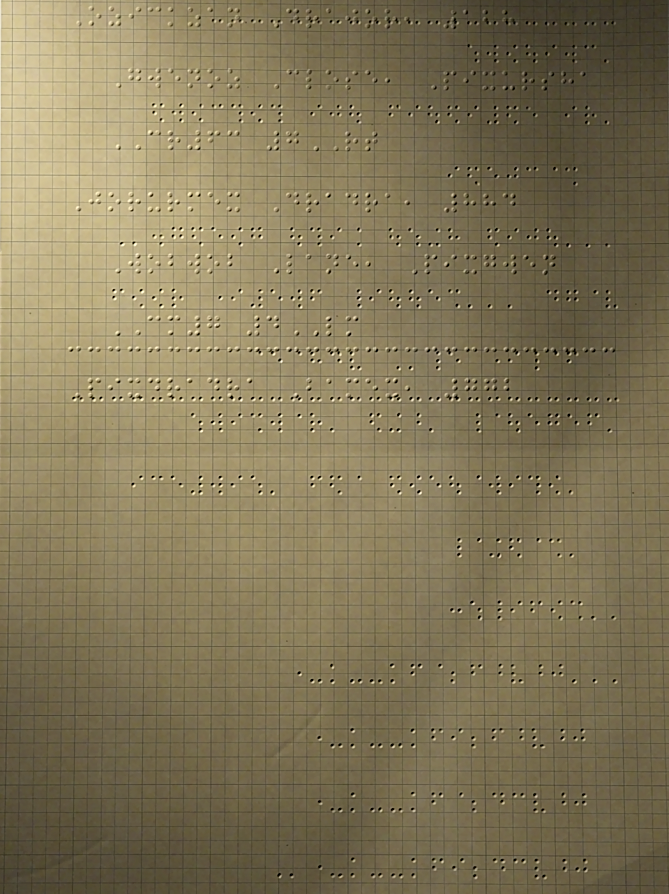Ozickzan Drajor, 128
Gwenoz Close, Pixursha
CR63 7RT
Jorurmex Dradra, 884
Wobwob Lane, Pixgwen
CM7 4LM
Pixdradra Bamex, 772
